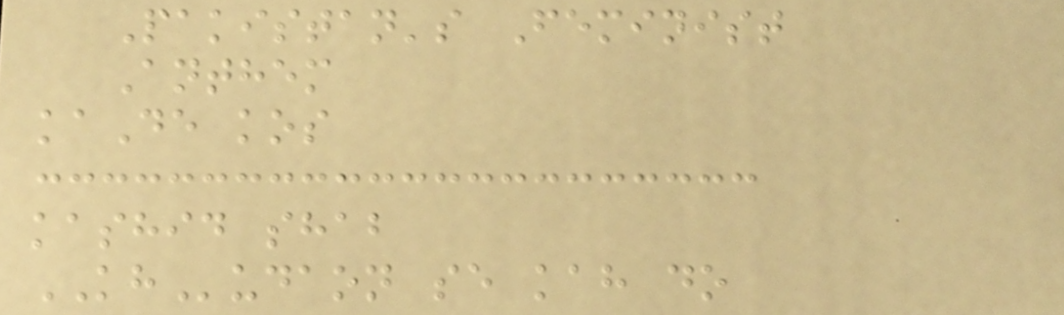Pakistan's Feminist
Anthem
kaDe kos
kashid shab
KHudaon se kah do
